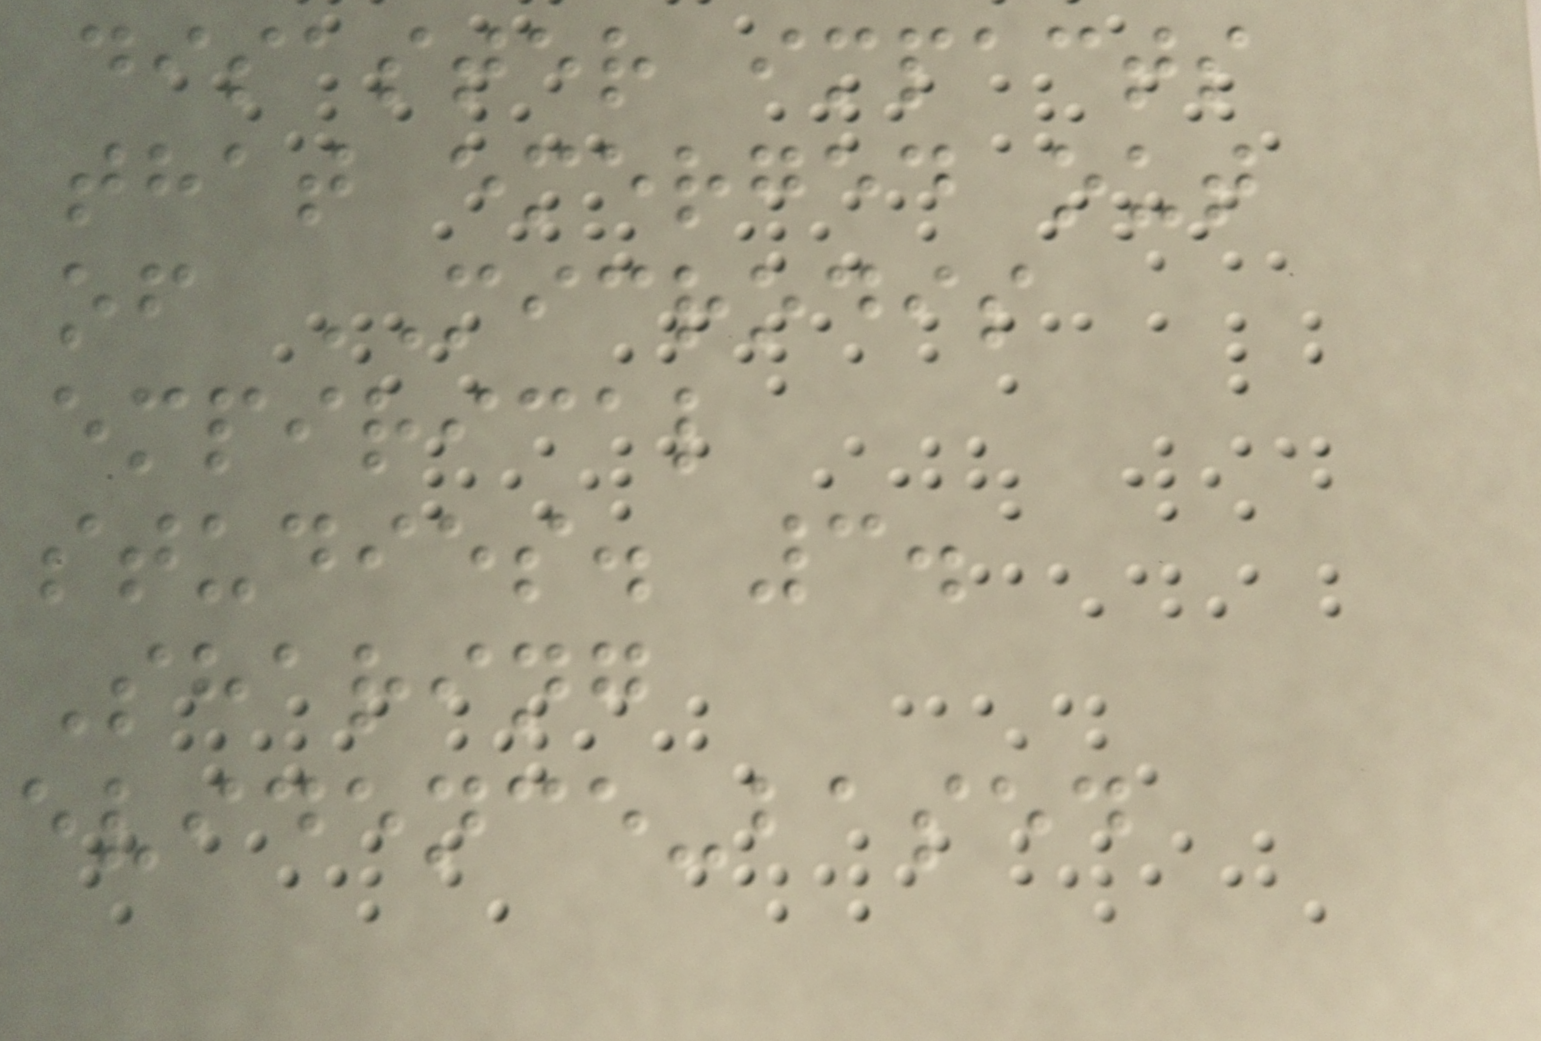disaster impacts
that emerged out
of MICRODIS
empirical
studies. 3.
Sharing
evidence-based
